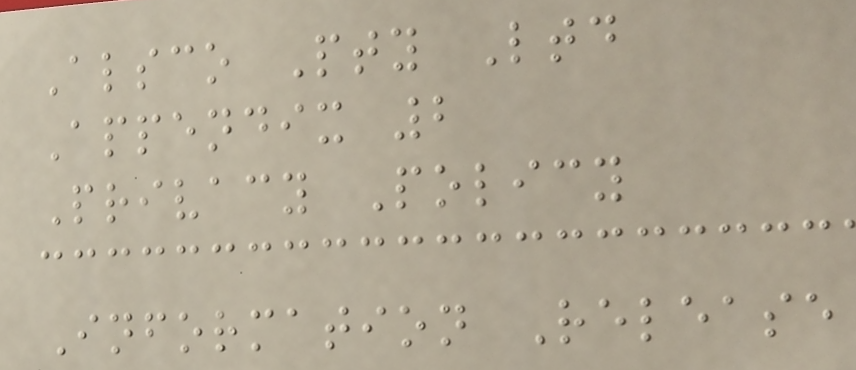Alsco Pty Ltd
Appendix 2
Privacy Policy
Information Release
